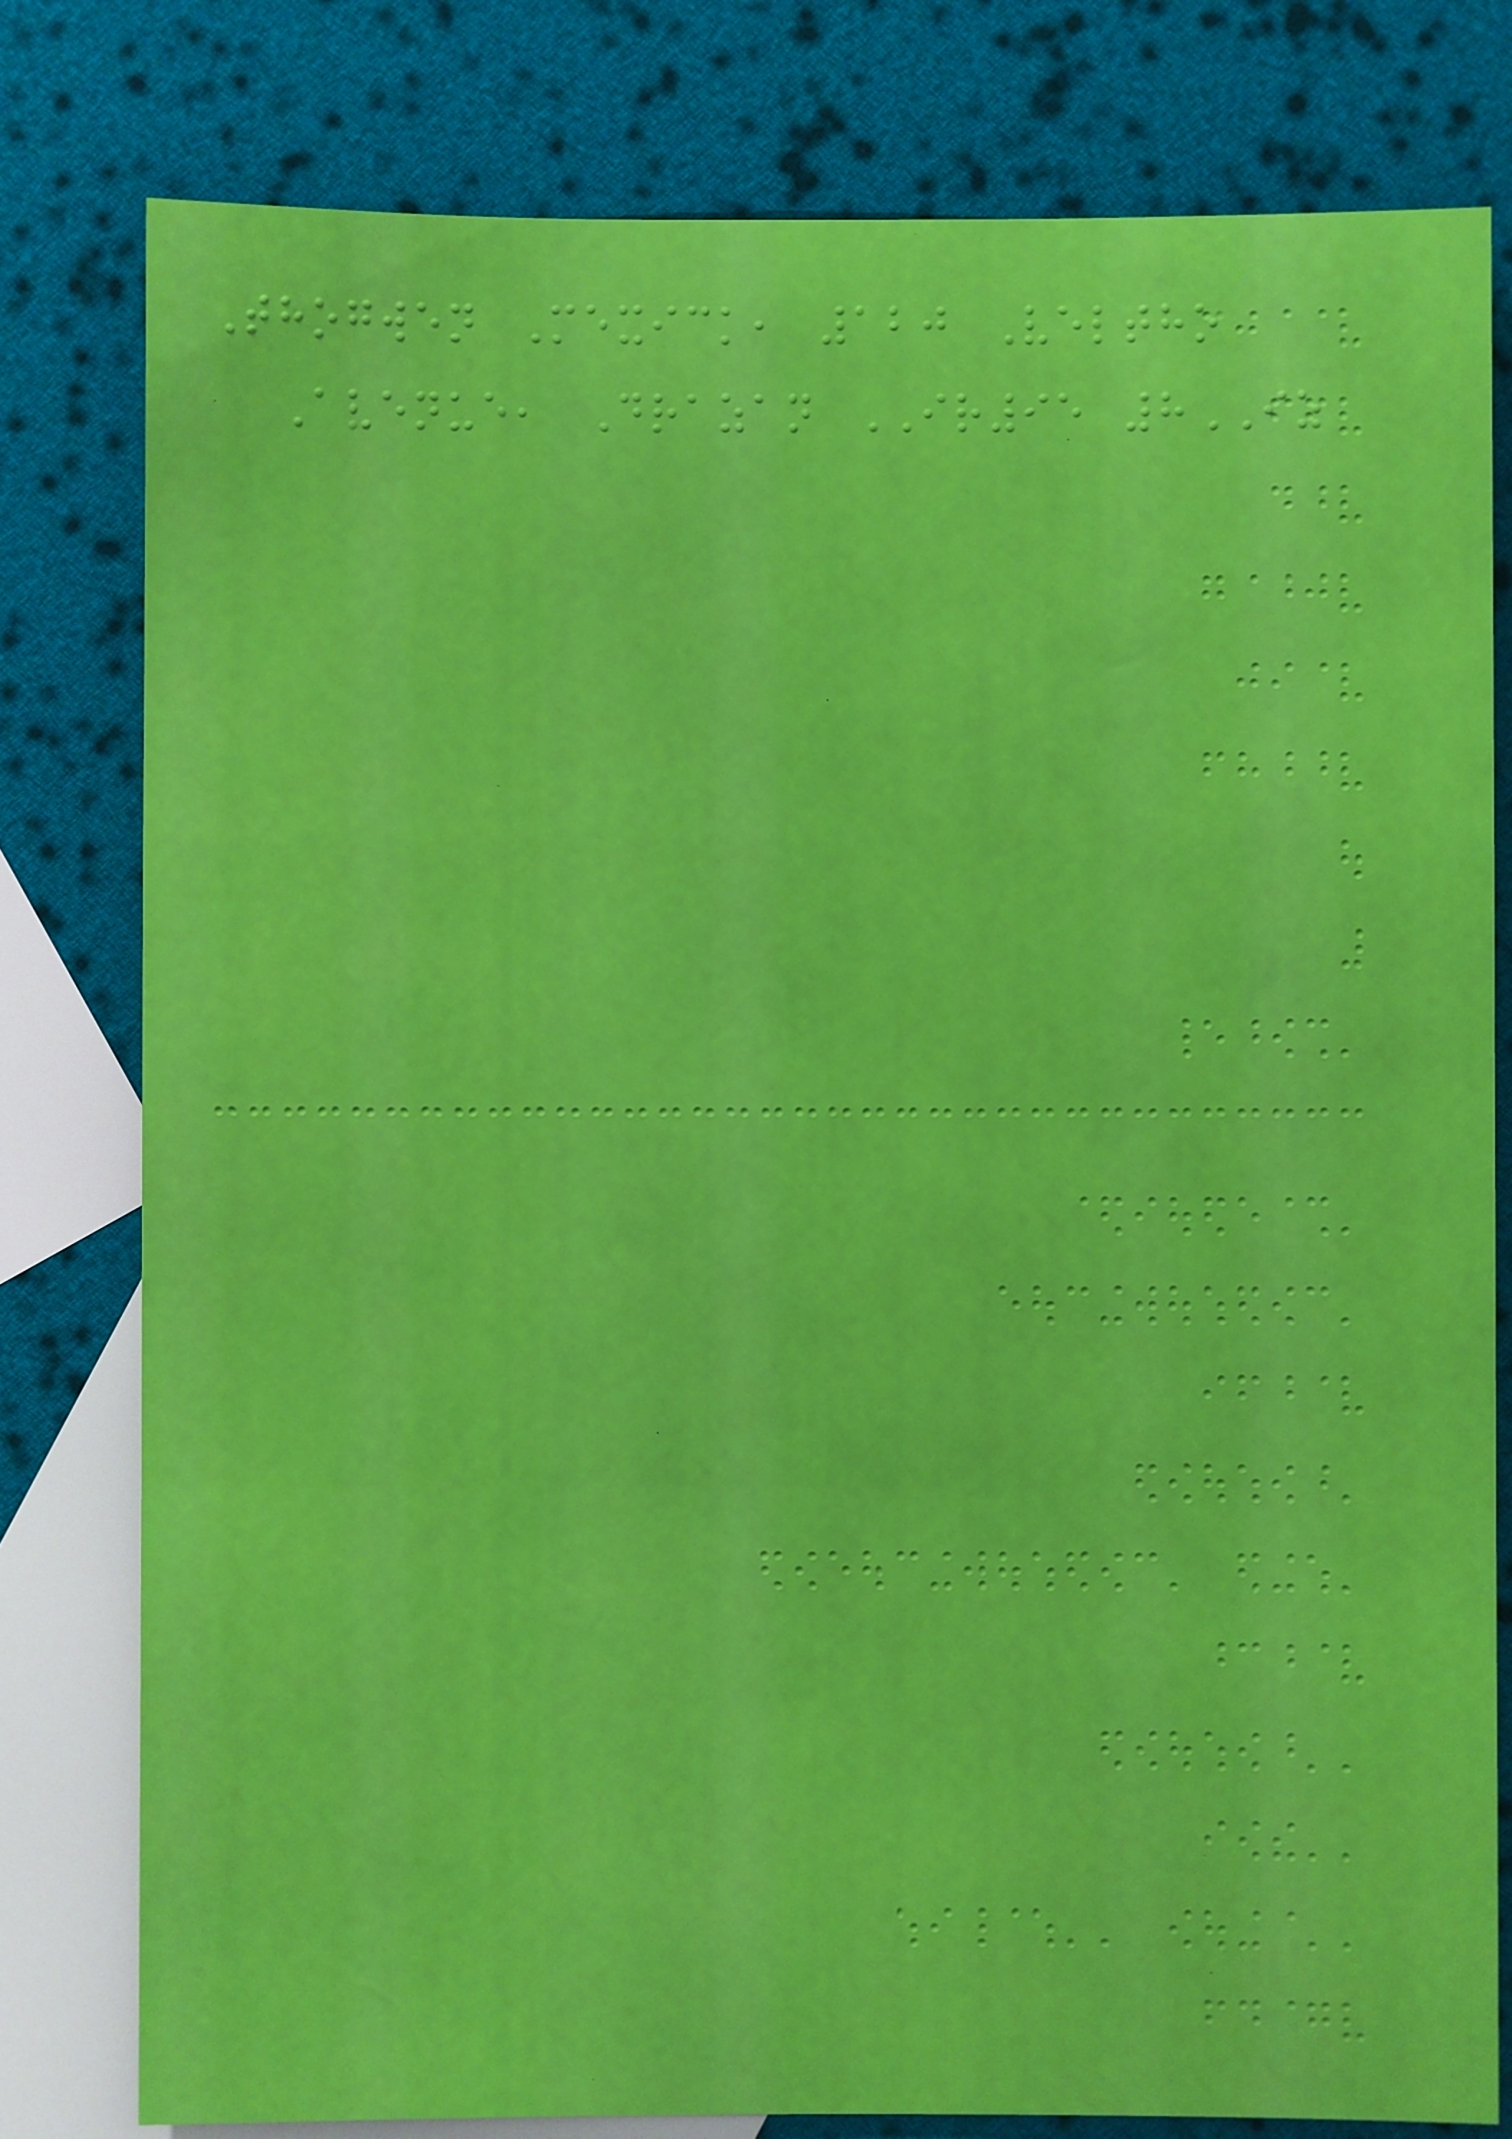Thogwen Mexick, 120 Veltho
Avenue, Drazan IR95 8IZ
